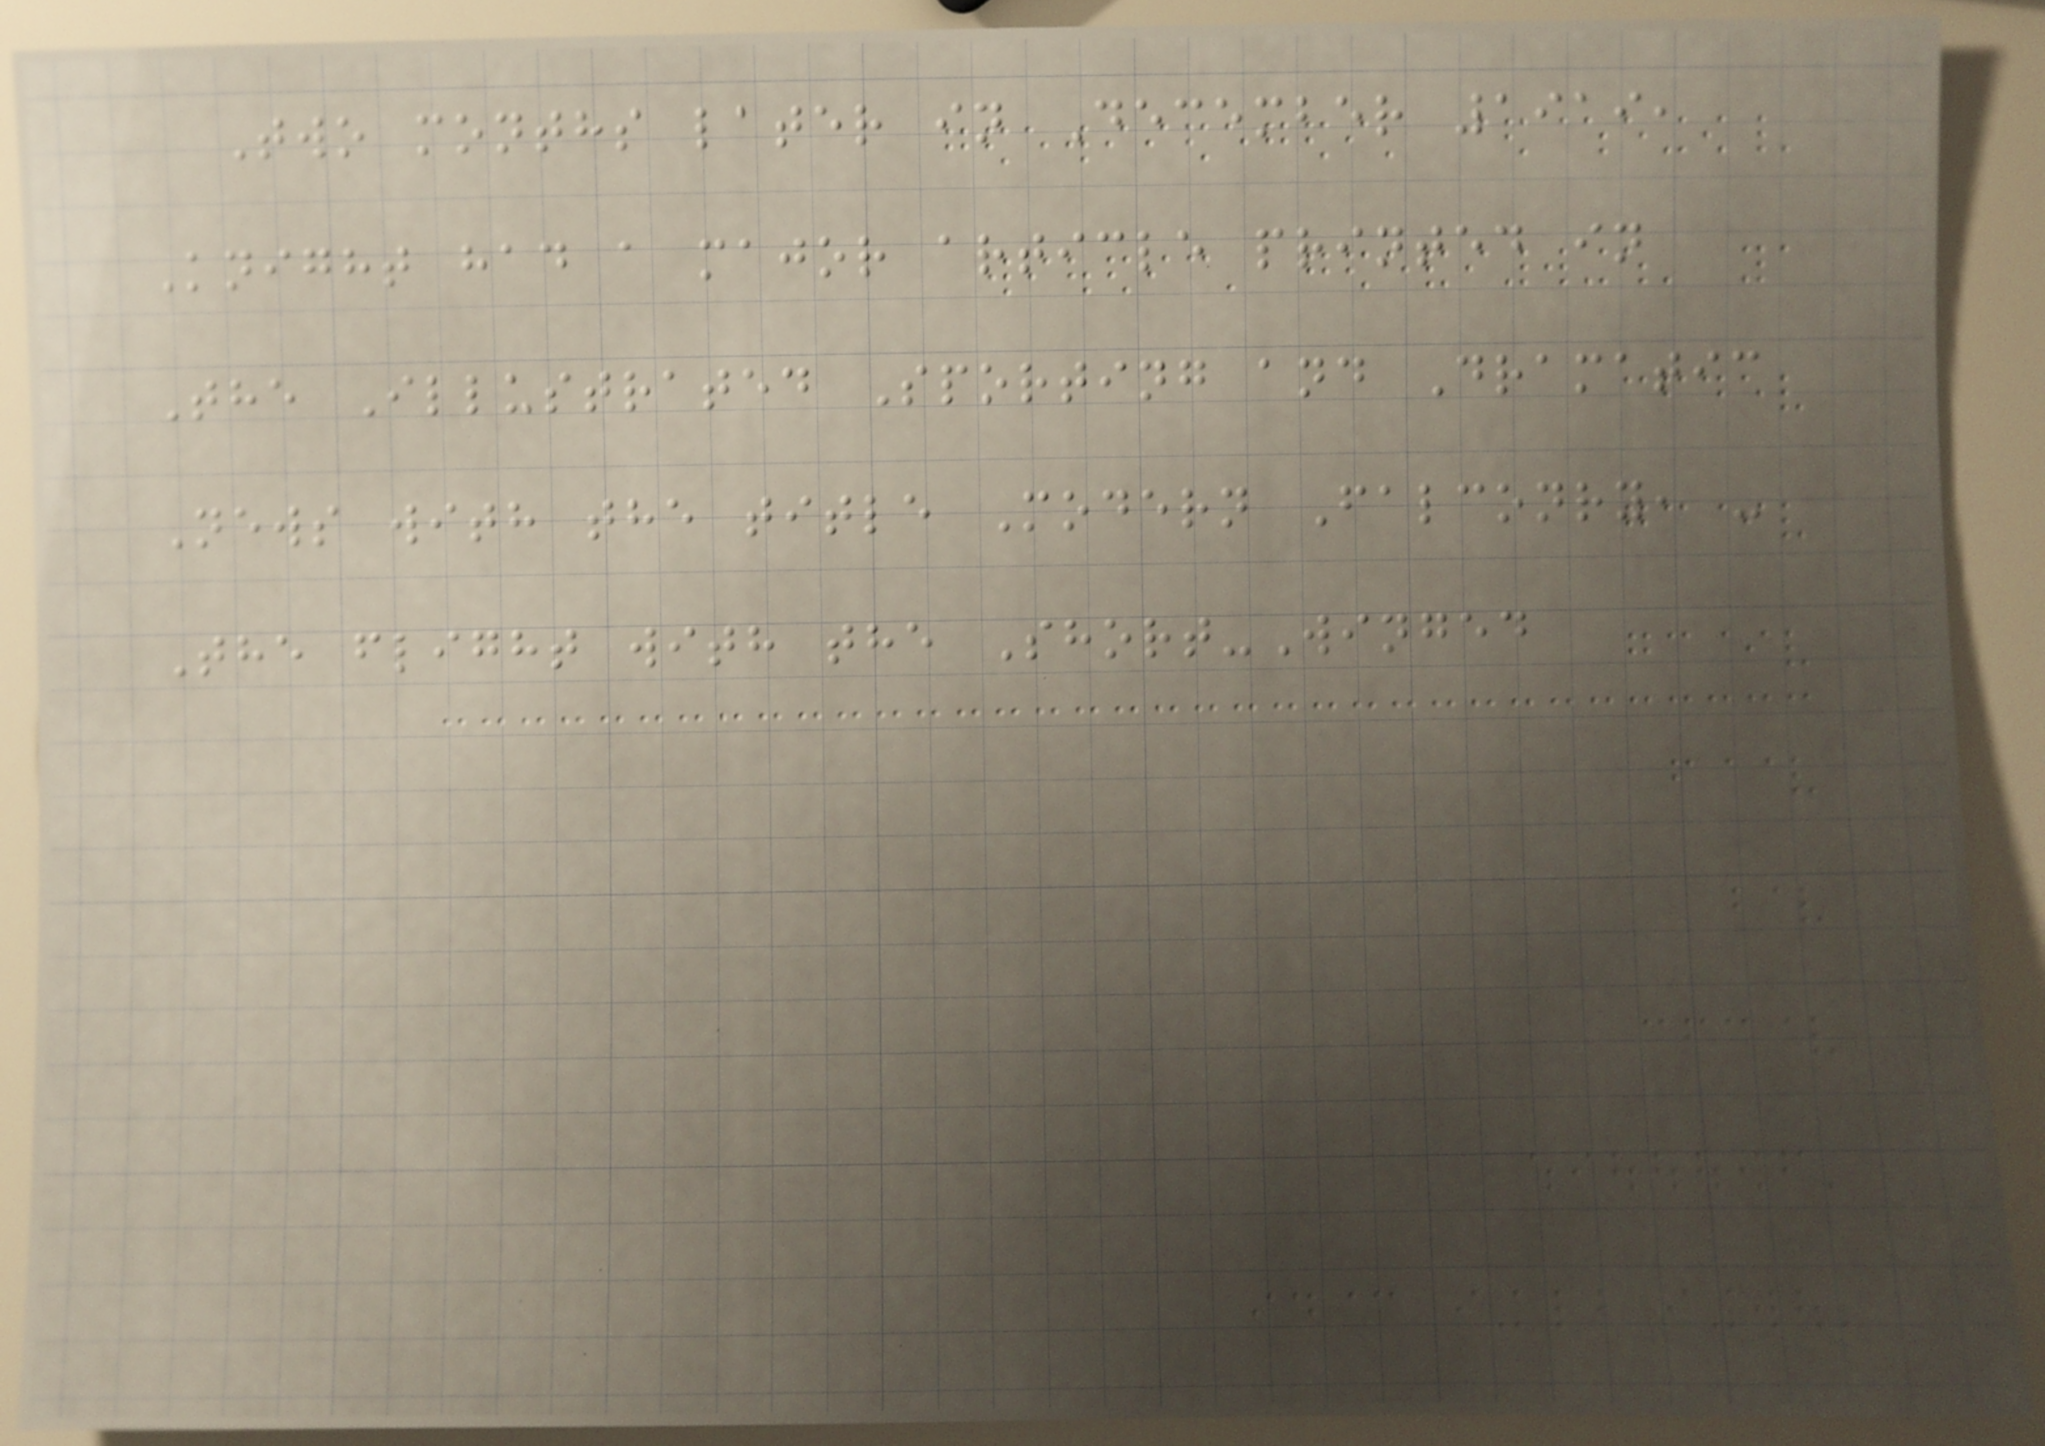Two months later in December 1919,
Knight had a major article printed in
The Illustrated Sporting and Dramatic
News with the title Modern Falconry, -
The flight with the Short-Winged
